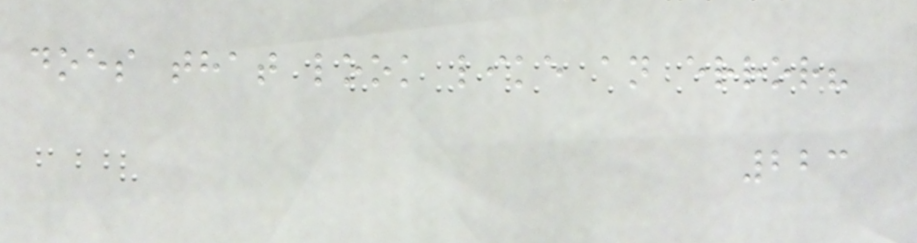does that look like an error?
223
